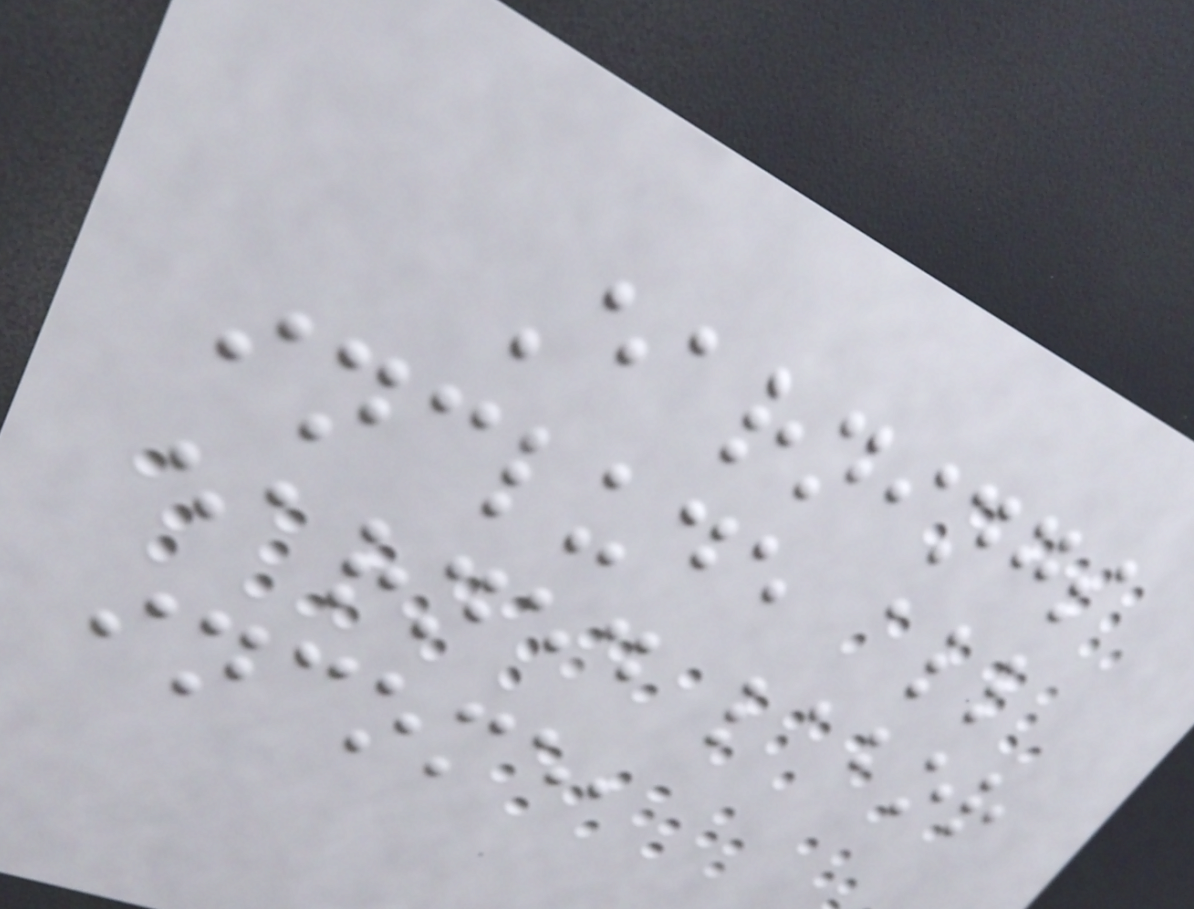Earnings
include all
earned labor
income,
